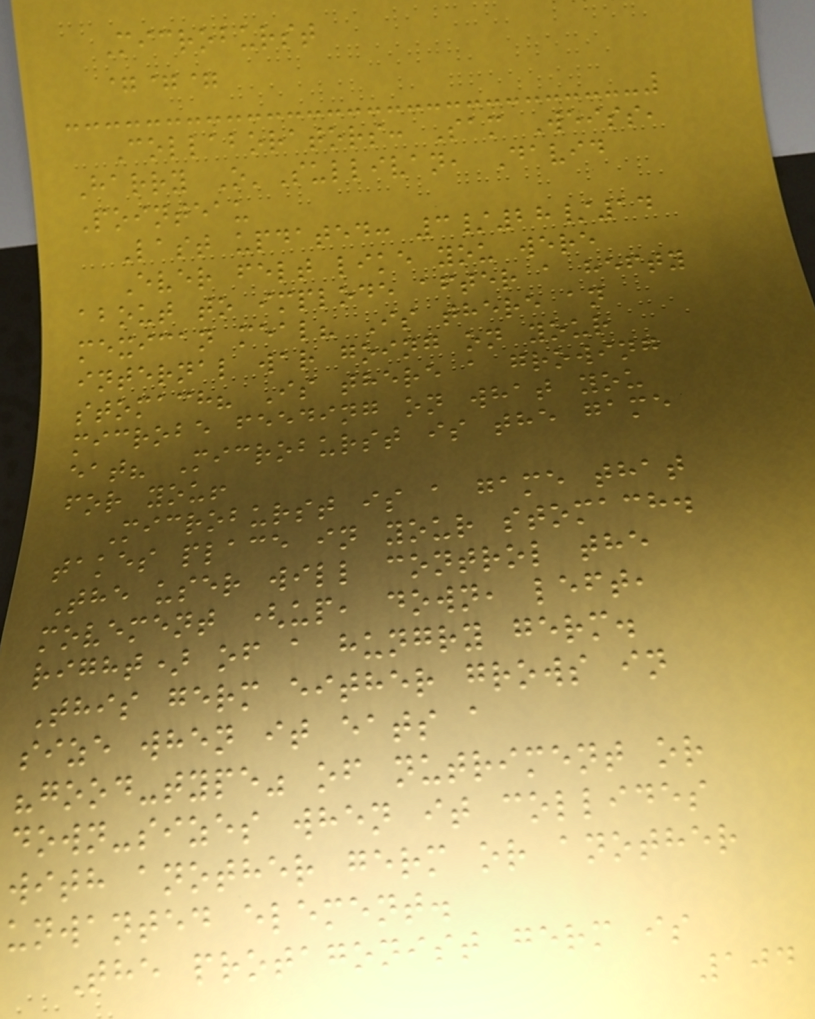Microburst
===
Collaborators: Sam Weiss,
Harry O'Sullivan, David
Pointeau
Last updated: 3/28/14
Ever felt like you were
about to implode after a hefty
mexican meal? Is there an
internal war going on your
stomach? Is there a growing
microbe feeding on what you
eat? Microburst is the game
for you!
Microburst is a game that
takes place in your stomach.
The user will control the
movement (up, down, left,
right) of a hungry germ.
This germ either grows in
size when it eats a
"good-type" of nutriment or
down-sizes when it collides
with another germ or another
unwanted element.
The protagonist germ is
104
